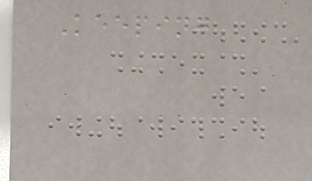Keeping
